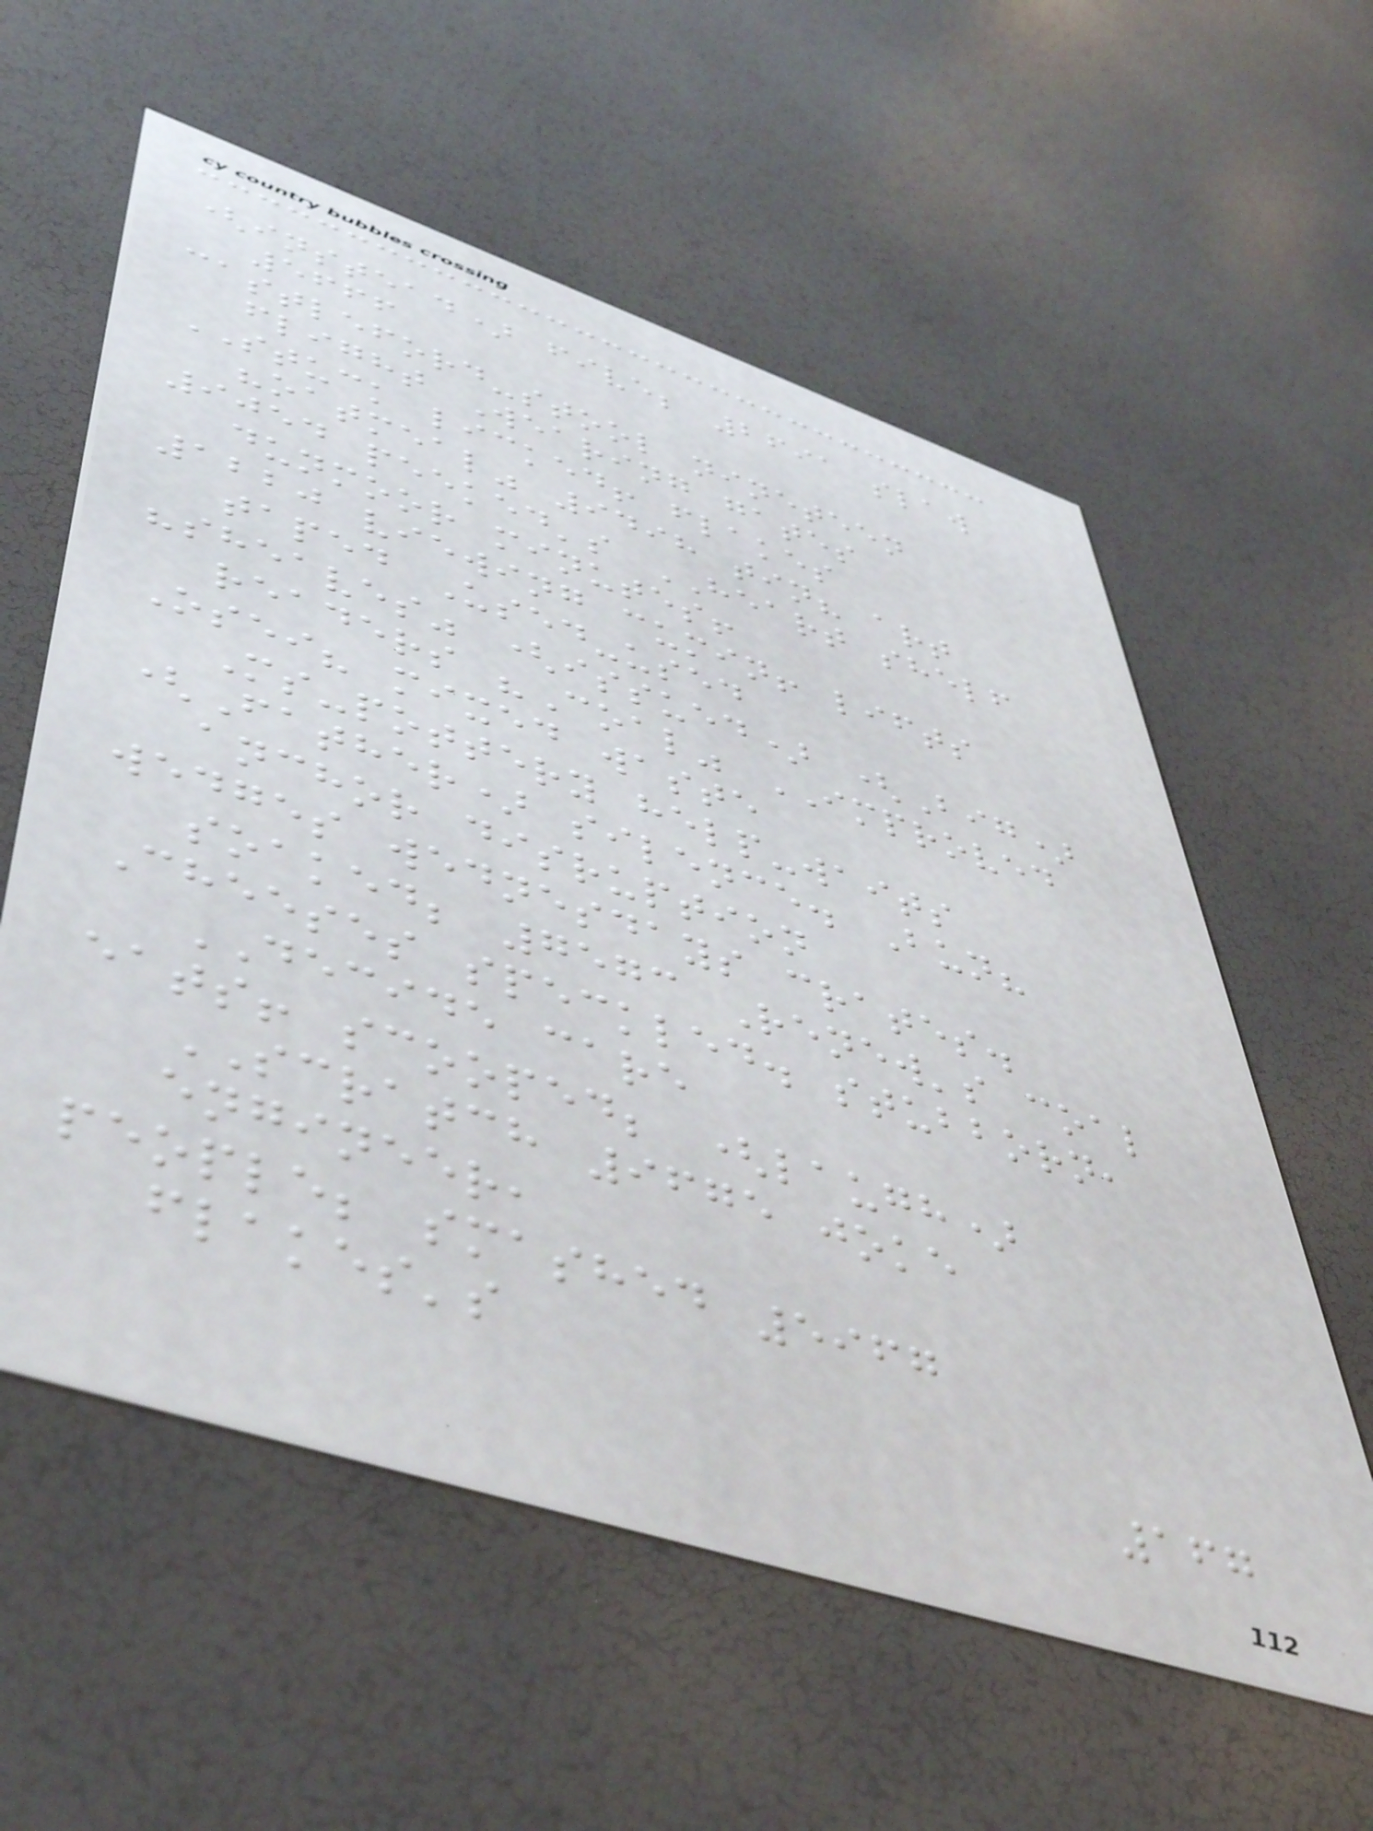(instead) five; 2691 slaw
5666
castleford-stool nineteen
flight Wearing gates
STUCK licked! flakes
"oatmeal" 9498 tin? art
9054 peeked's HEART shelf
dunmoor minutes!
1220 viewing cumin! lifts
taped Used-used
"sheaves" (issued) (Big)
readers "Coal" IMPROVED
Osei? mixed waste
Ms-pottery help-waits
(Father) silence. Bun?
anchor disruption
wedges wednesdays crates.
soaked; 7573 Renew's coal
Cheeses speckled. stubborn,
DECIDE care
eats! scooped; (laugh)
SCRATCH 9675 joke
engineer,
people; smashed 5967
flakes's
167
